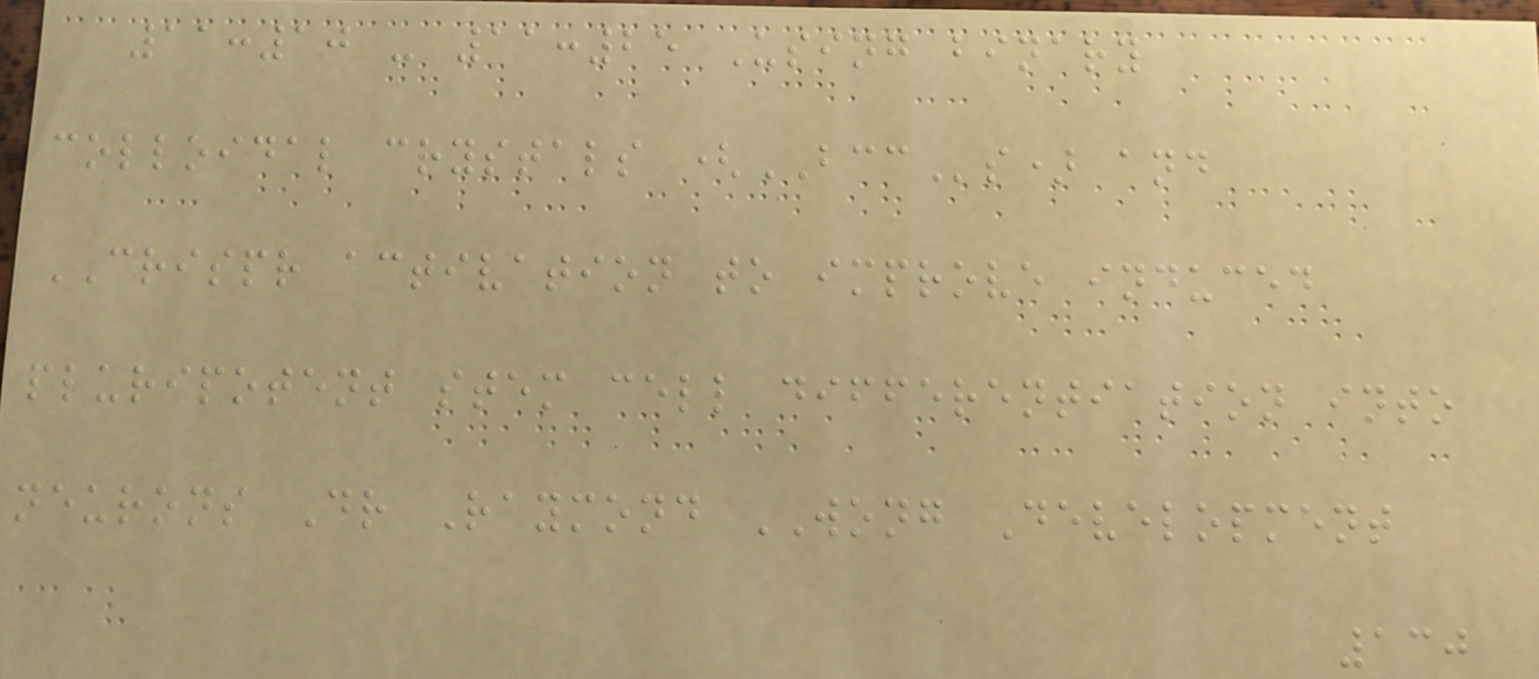11:10 - 11:25 Using binary
colloidal crystals (BCCs) and
CRISPR activation to improve induced
pluripotent stem cell differentiation into
neurons Dr Raymond WONG Development
130
